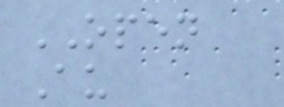OPEN
Au
